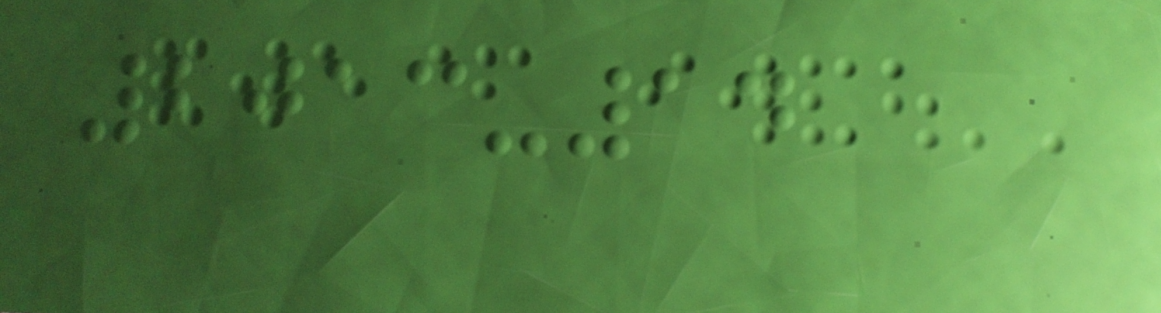2013-14
